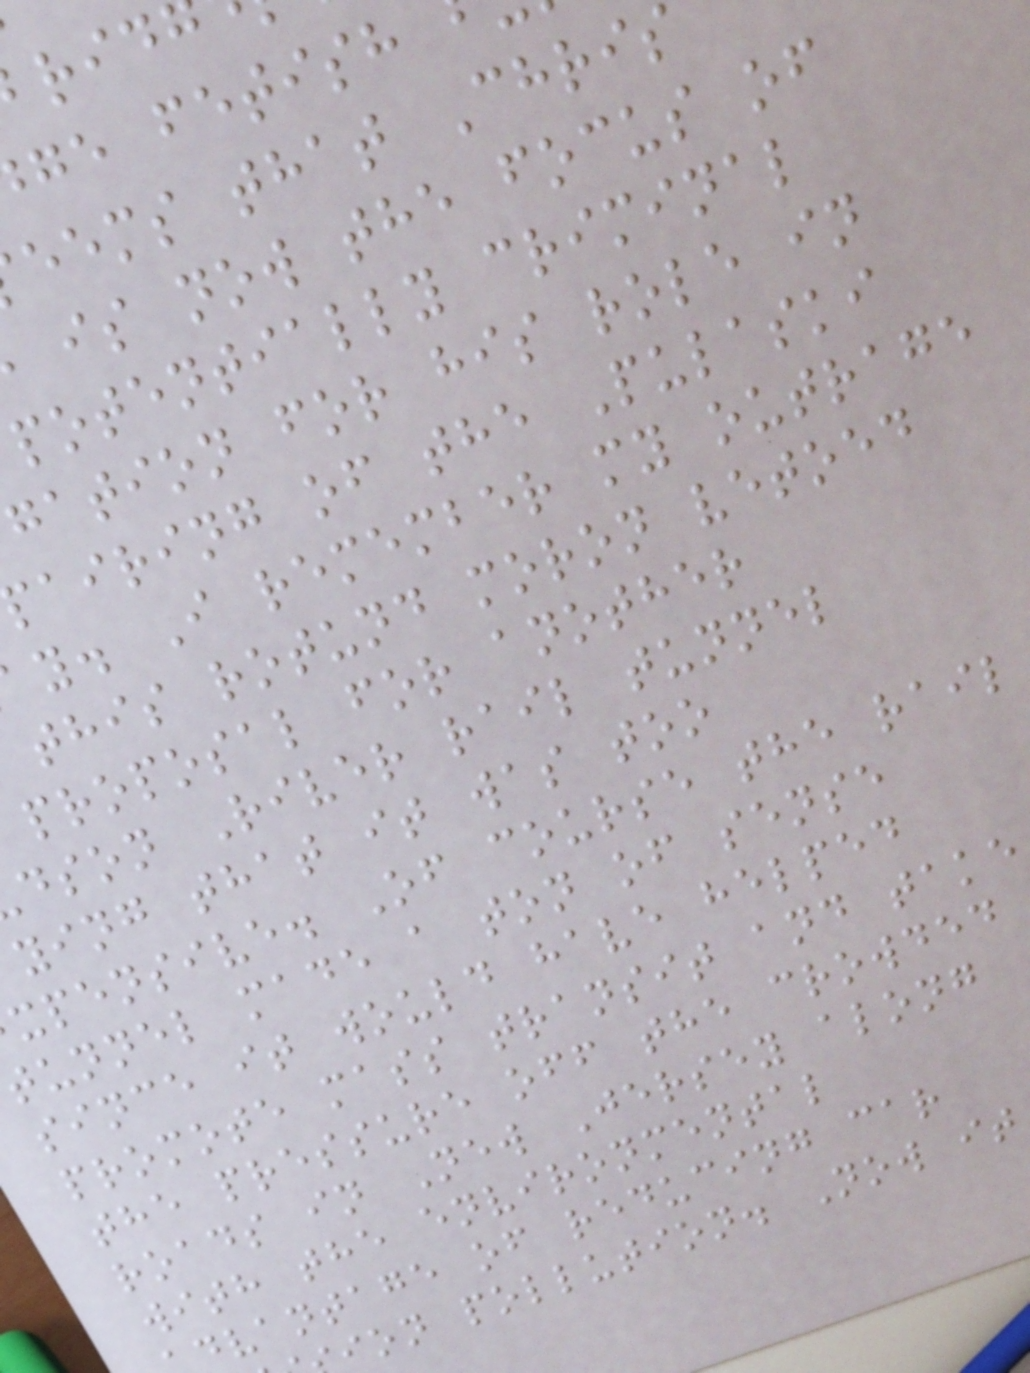ge fetish
eems that Chris
is now the focus of
potentially criminal
gation for his role in
airing of the Pulaski
y. I remember my outrage
this rotund moron vetoed
proposal for another
dson River rail tunnel
ying that it was too
xpensive. Of course the rail
tunnel made a ton of sense
since it would have helped
promote mass transit and take
the pressure off the crowded
roads in New Jersey along
with the environmental
dvantage of reducing car
ion pollution. Now it
